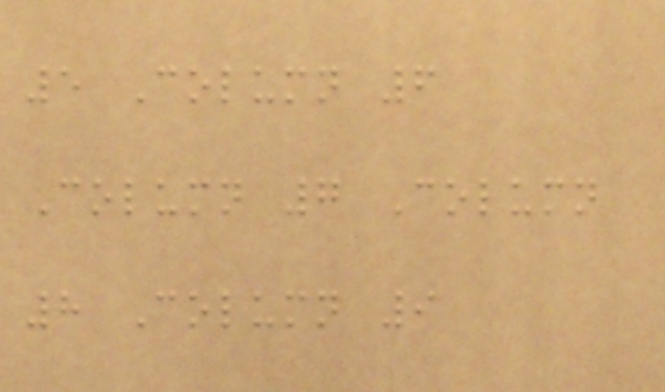5 Column 6
Column 7 Column
8 Column 9
